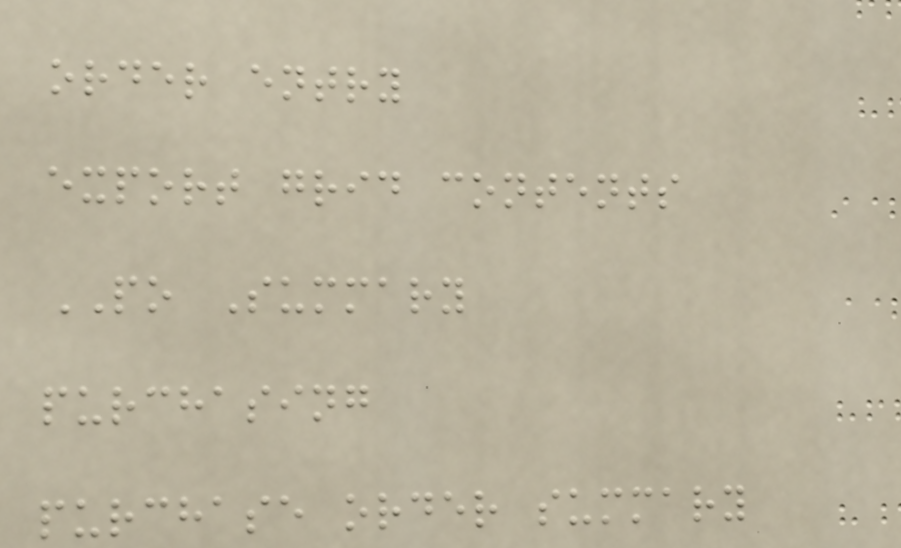order entry
export grid contents
PO Summary
purchasing
purchase order summary
